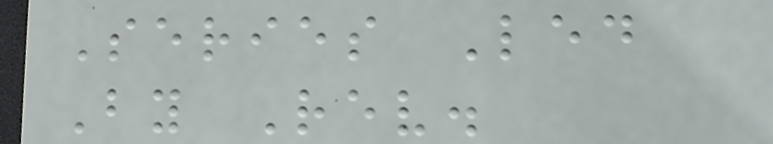Series Led
By Rev.
